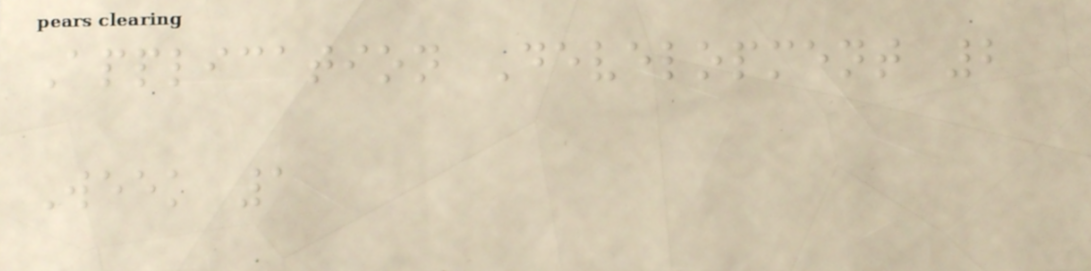Application Development 2
Week 1
